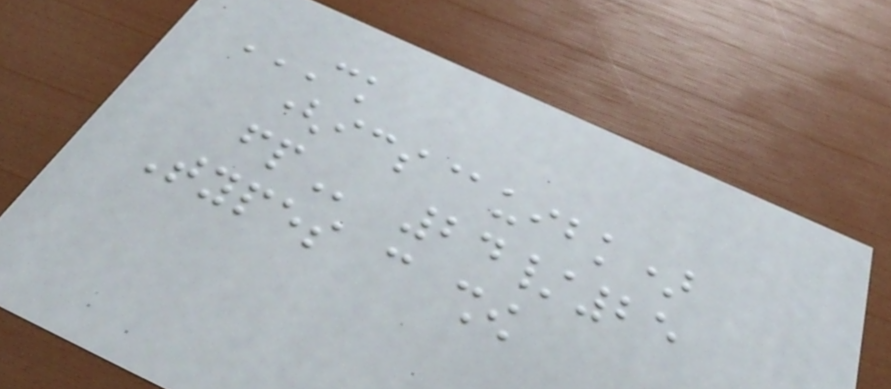CK
(ICS@UIBK)
FP 24/25
Types can show
